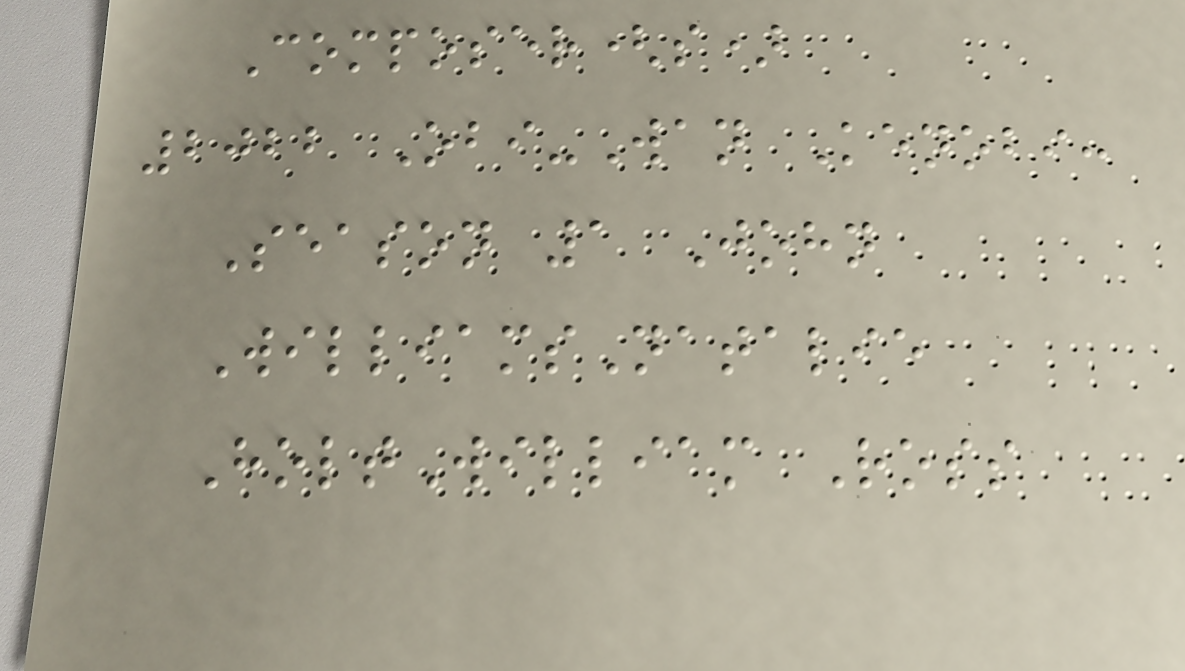Composer(s)
2022 Obi-Wan Kenobi:
Season 1 John
WilliamsNatalie
HoltWilliam Ross
